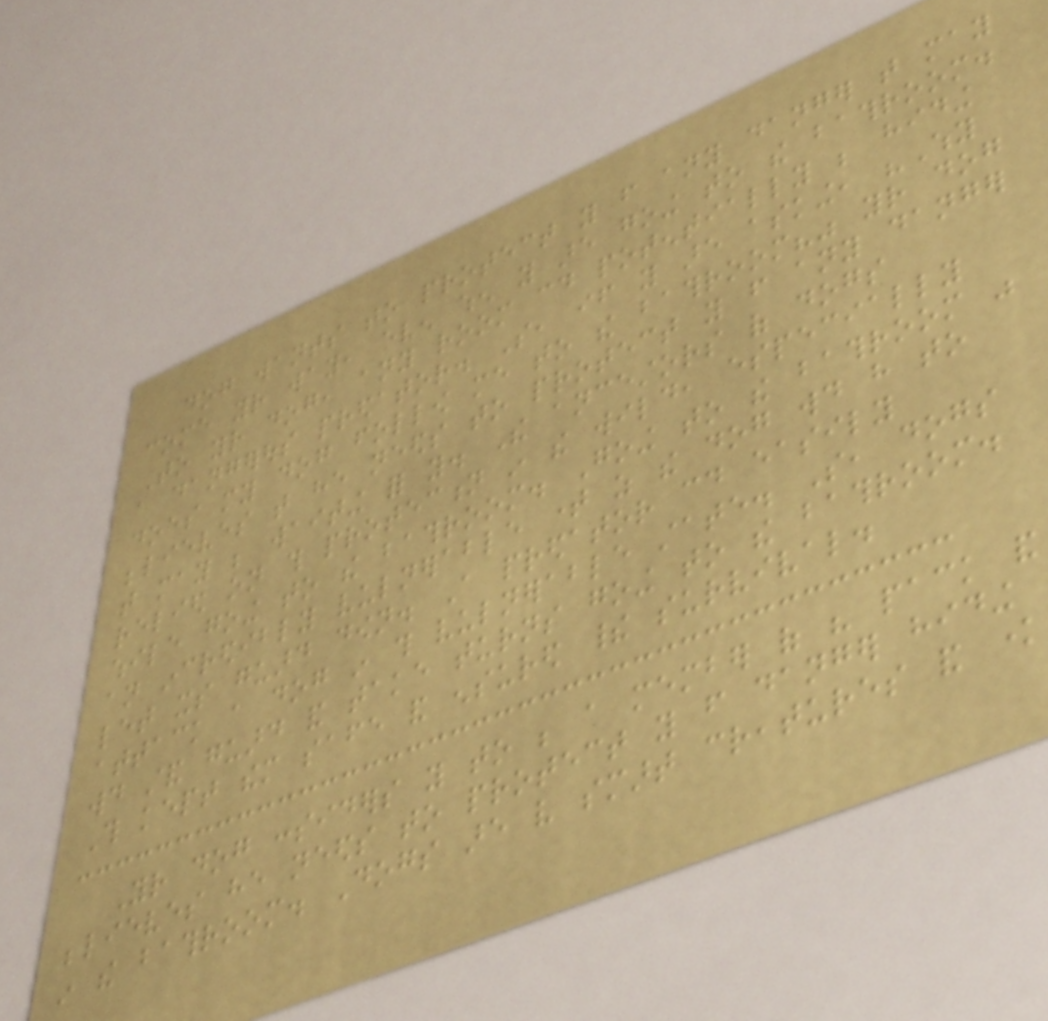dog wants to protect you from any danger that may
come your way, even when you are going to the bathroom.
To your dog, any room could potentially be hiding
a dangerous predator. So, if you are asking, "Why
does my dog follow me to the bathroom?" your dog
believes that he needs to protect you from any danger
that may be waiting for you. The ancestors of dogs
relied on this protection in the wild, especially
while going to the bathroom. Going to the bathroom was
an incredibly vulnerable time as the dog would have to
let its guard down. A predator could easily
attack a dog in this vulnerable state. So, dogs
would stand guard and take turns going to the bathroom.
This kept them safe and ensured their survival.
Your dog considers you to be a member of his pack and
believes he needs to protect you from danger hiding
in the bathroom. Dogs are very smart creatures and know
